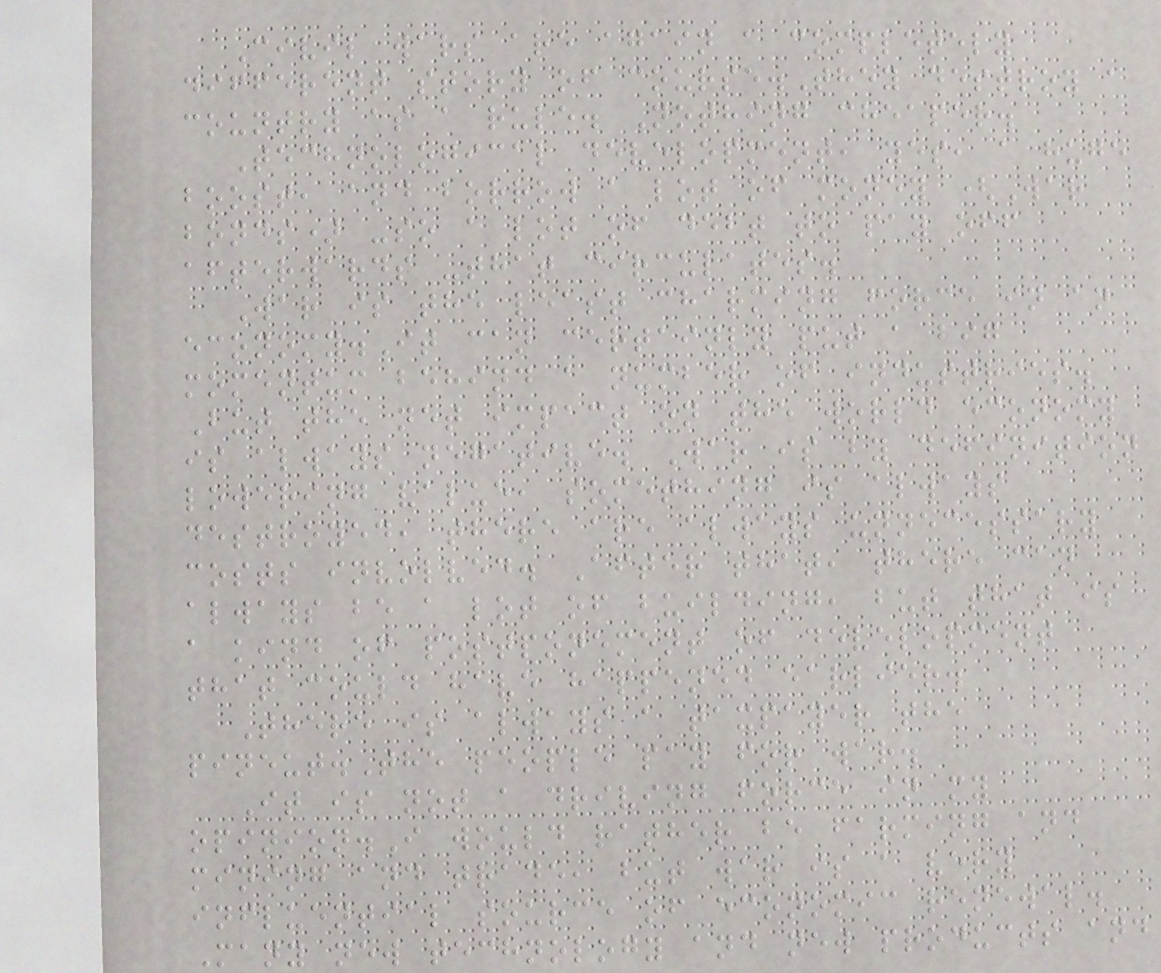Civil wars are again a completely
different story of course.They destroy a
country as a rule. Nothing cheaper.
Technological development, yes, a huge
boost, and borrow a lot of money (War
bonds) -so a lot of debt to pay off
afterwards -that circulates.
War is the least charming force in an
economy.It can certainly put a big
momentum behind a number of industries.
But the net impact on the world economy
is always negative. War is by definition
lowering value, something is always
destroyed, there are always unnecessary
costs involved. After that, there can
always be a lot of building, but that is
a kind of postponement of development
that could have happened earlier.
There is always a taxpayer the
pineut.The people pay for war.
It is not a driving force in my
opinion.I would rather be farming and
mining and trade, but war is a very
influential source of economic renewal.
Many new technology and new products and
